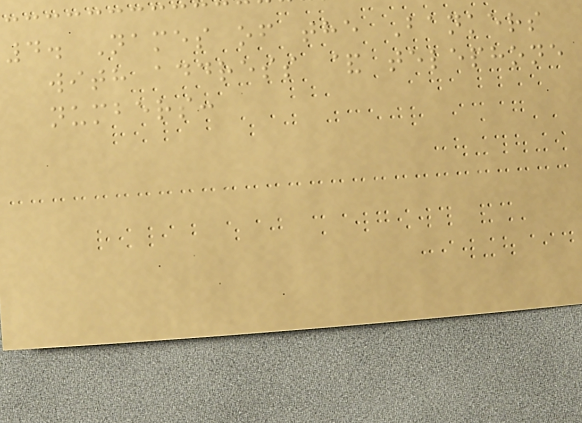4. Names of the Bankers
with address & telephone
numbers:
